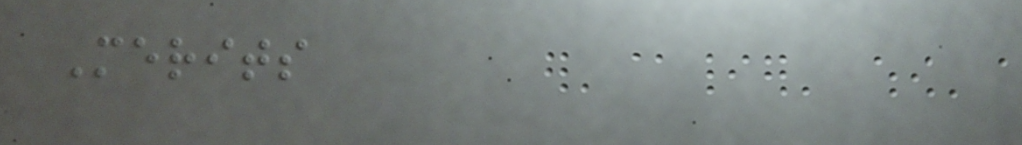Merits
